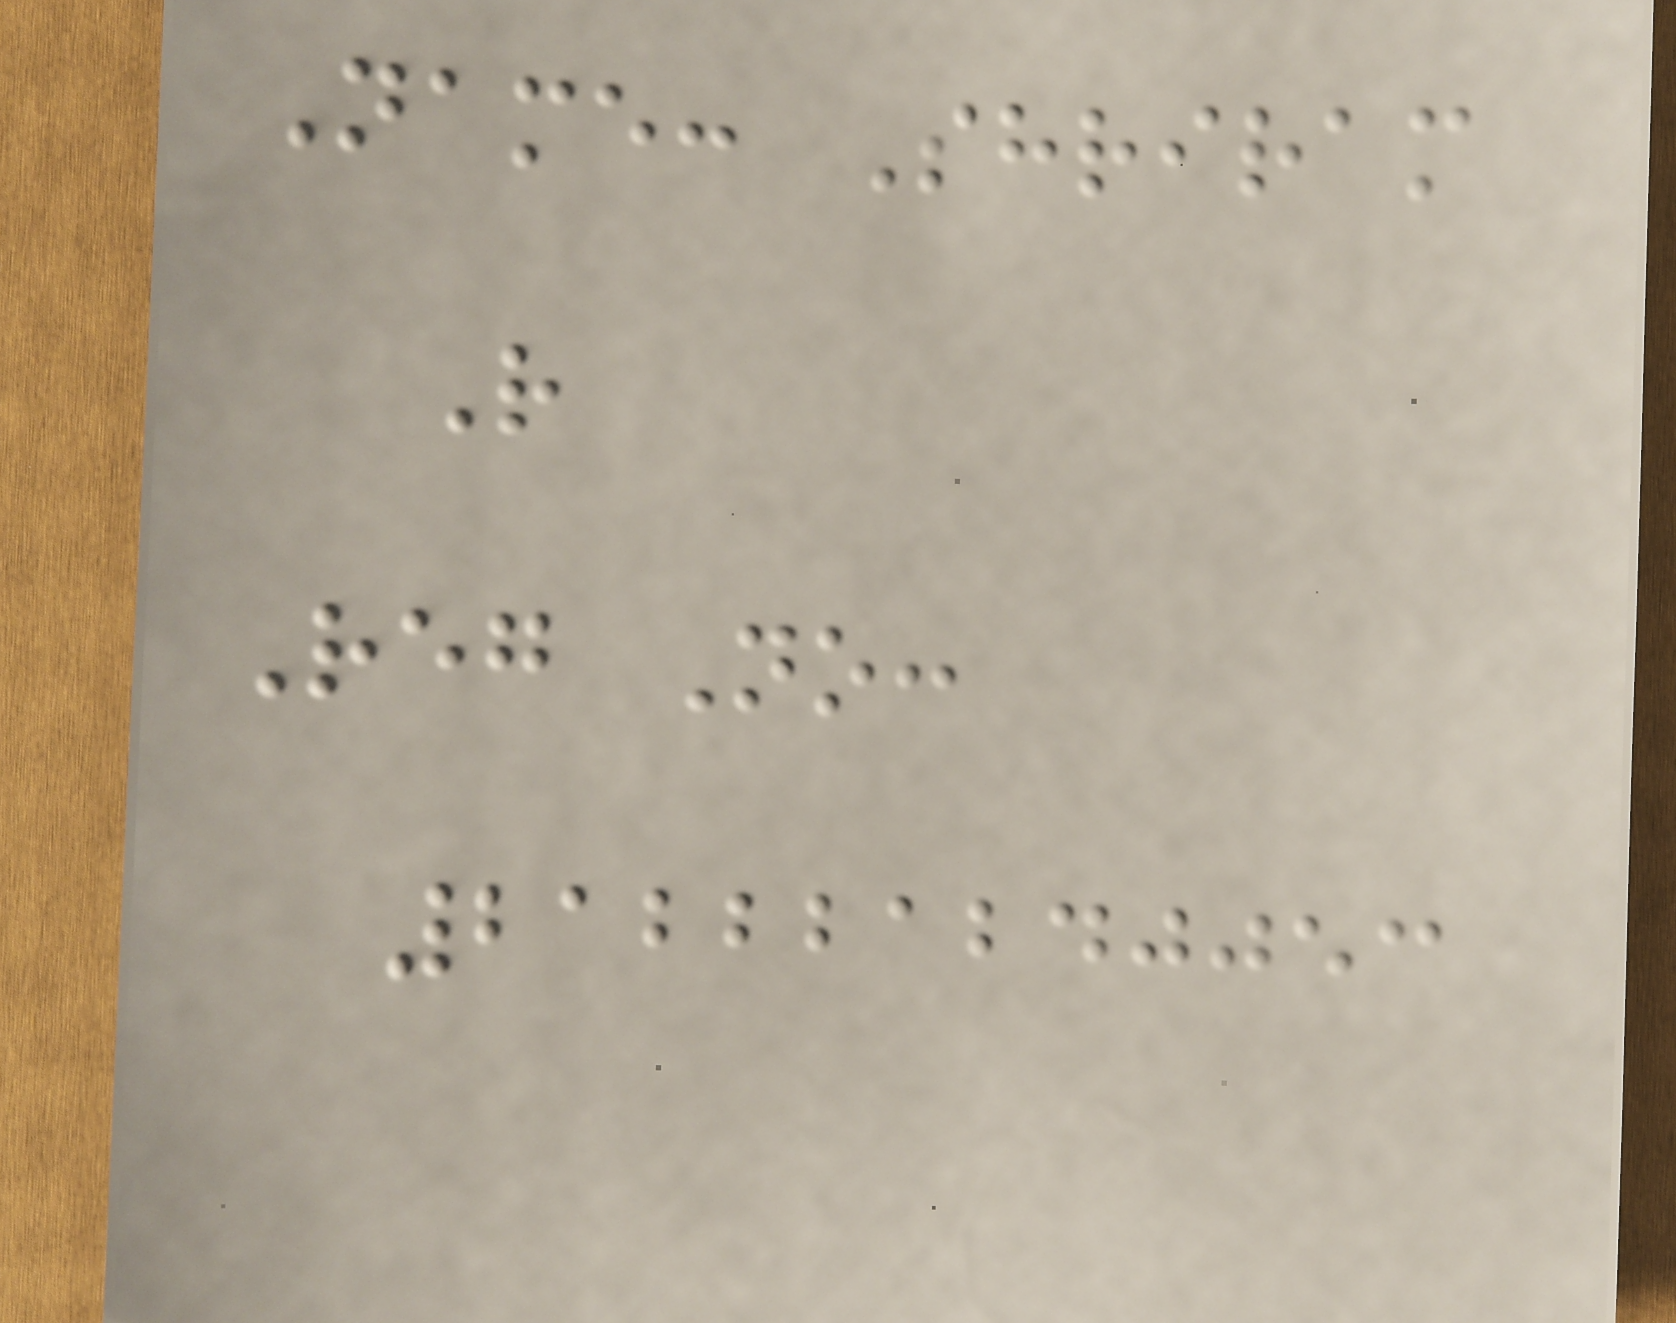Name: Shriram
R
Reg No:
212221240053
